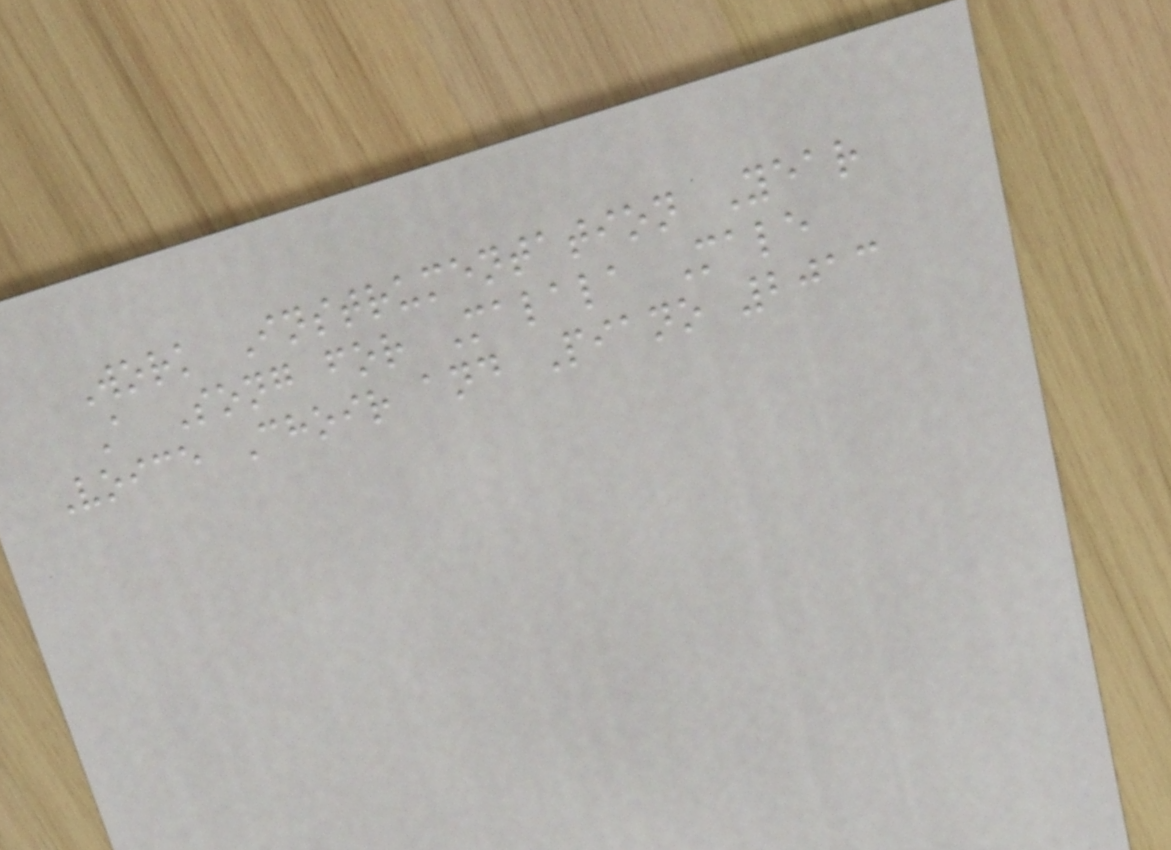Work Instrumentation Year
A Song for Malala Male
Voice Choir and Piano 2013
